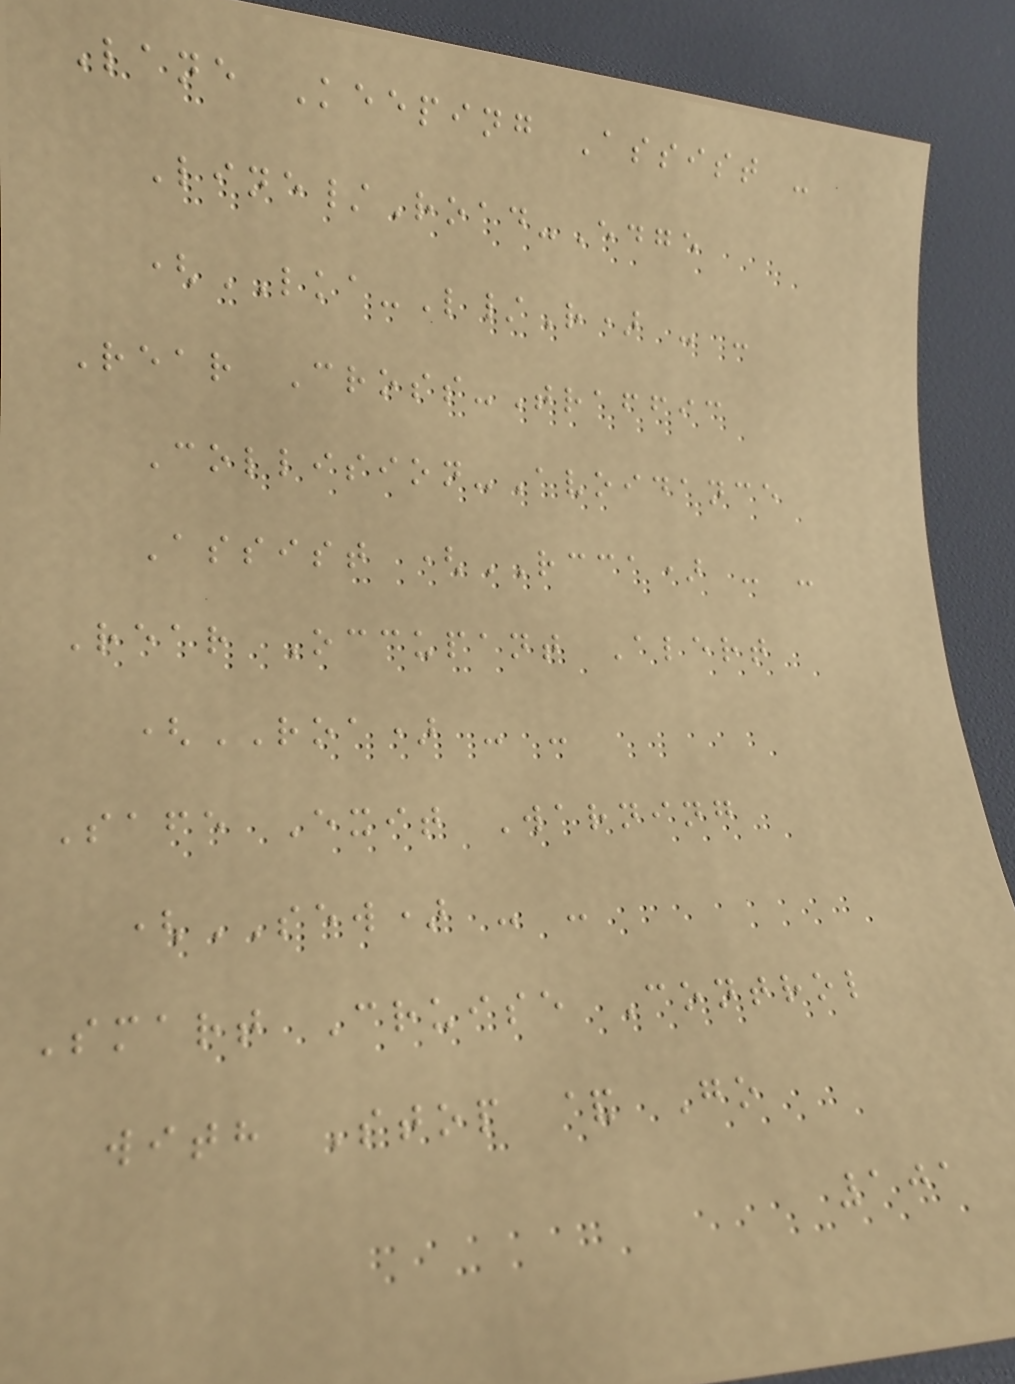Lane Keeping Assist -
Line/Road-Edge
(LKA-L/R) - -
Rear Cross-Traffic
Collision-Avoidance
Assist (RCCA) - -
Rear Occupant Alert
(ROA) - -
Safe Exit Warning
(SEW) - -
Smart Cruise Control
with Stop & Go
101
